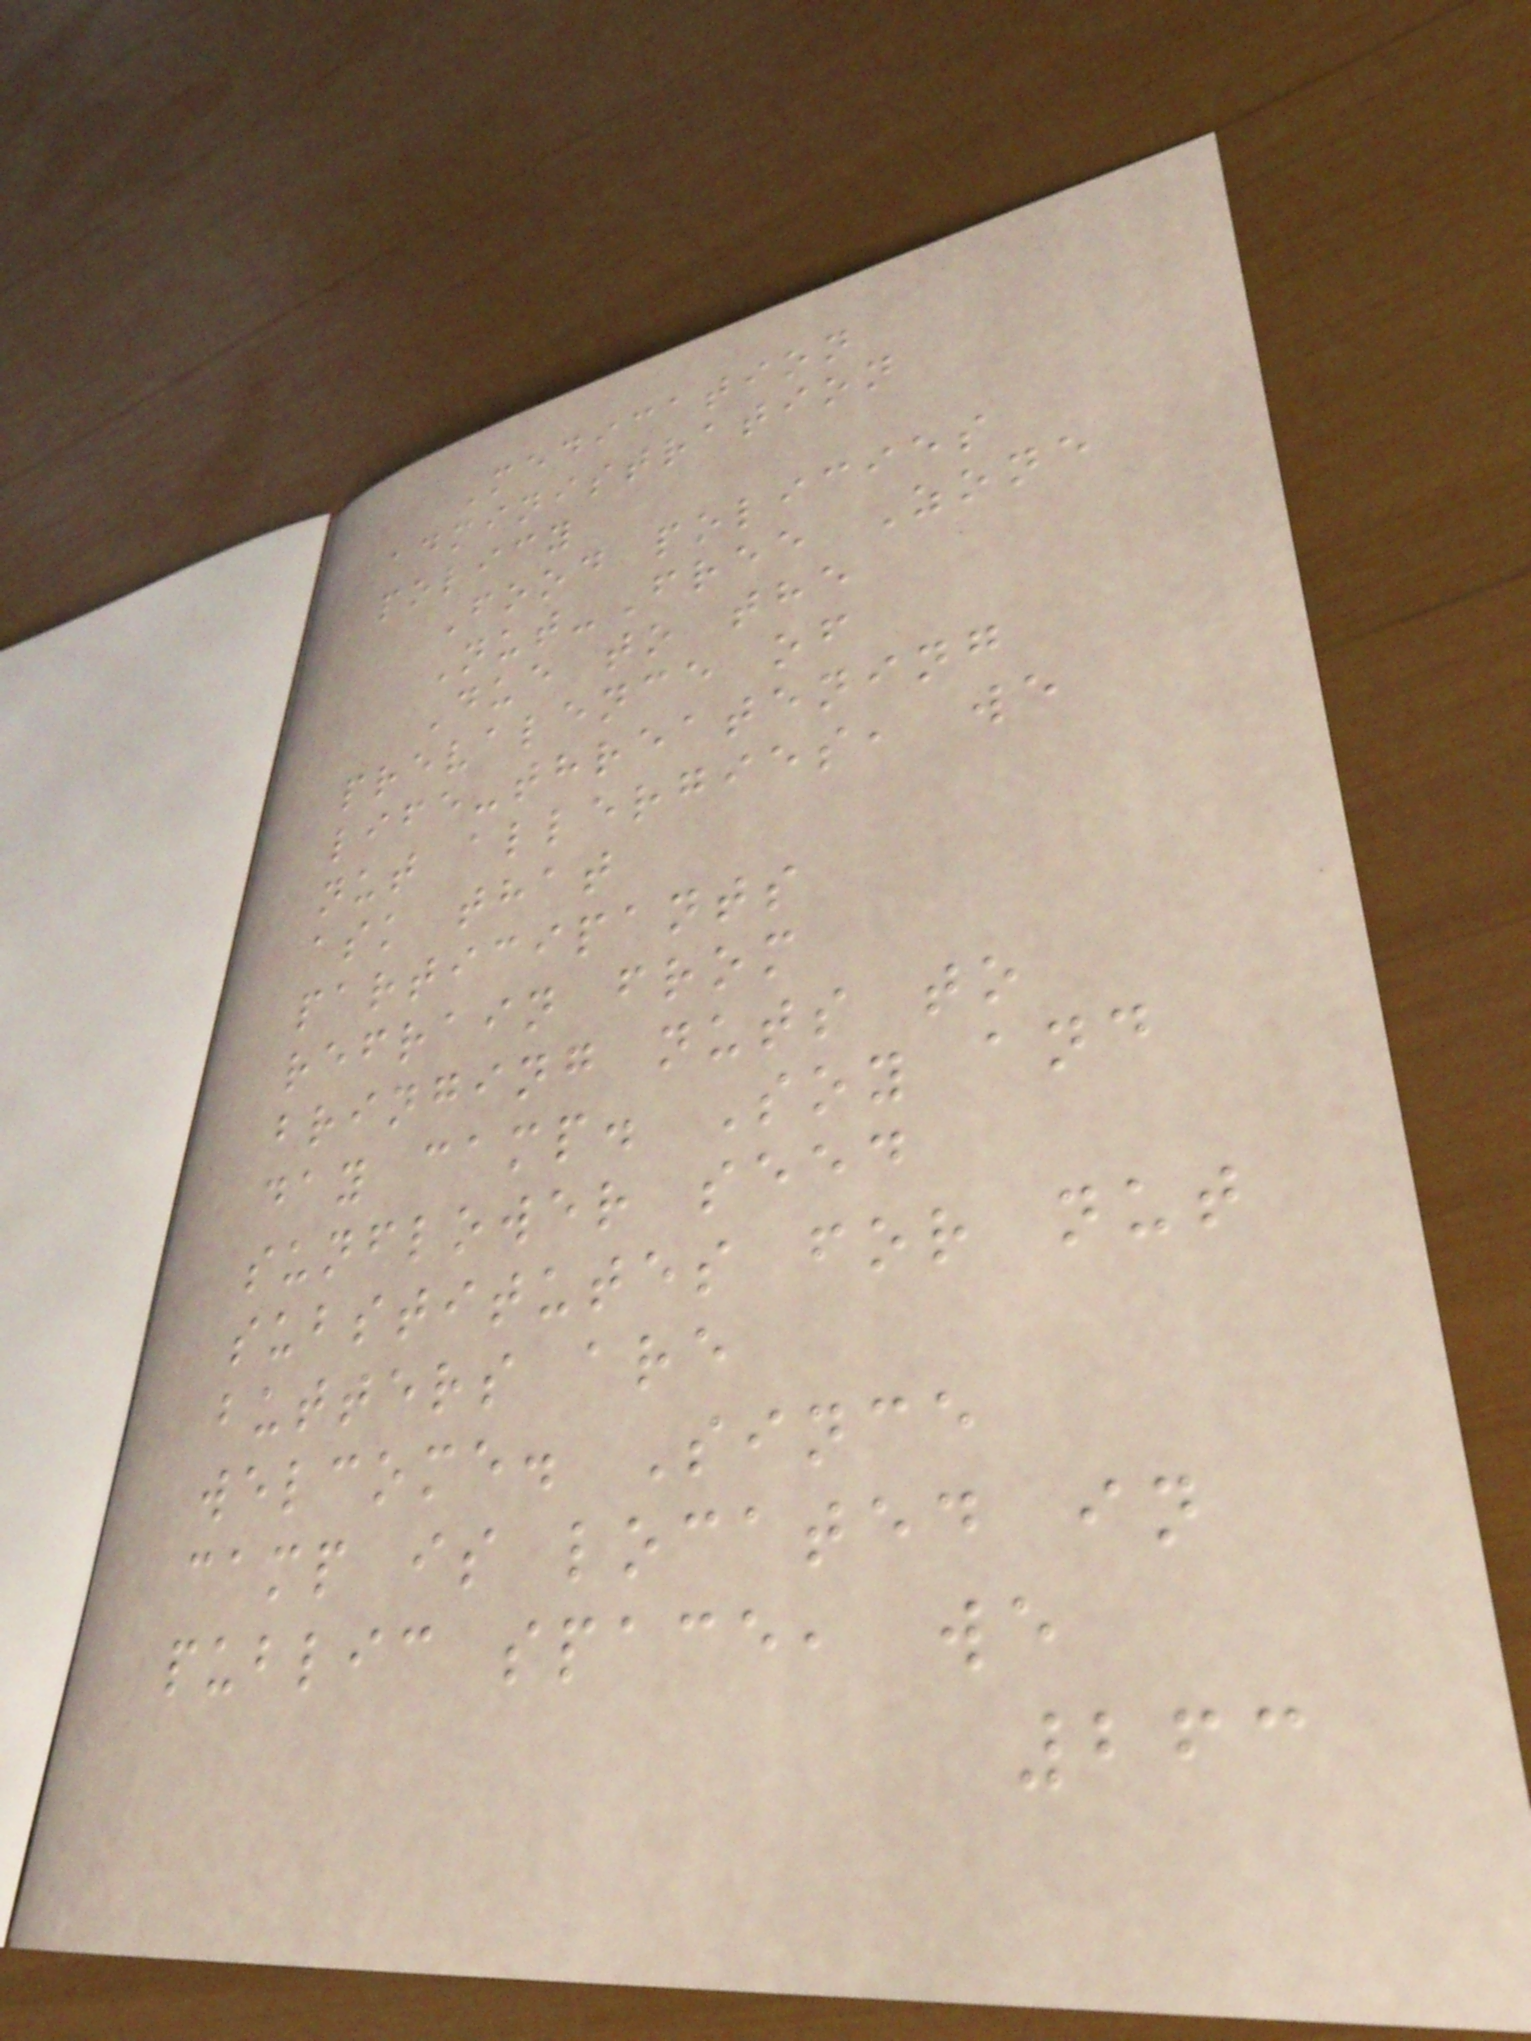Medication
administration
policy
Food policies
Nut-Free Zone
Due to the
prevalence of
life-threatening
nut allergies, we
ask that
participants
refrain from
bringing nuts to
day camp. Soy and
sunflower seed
substitutes for nut
butters are
welcome. Since
camp is located in
public space, we
263
